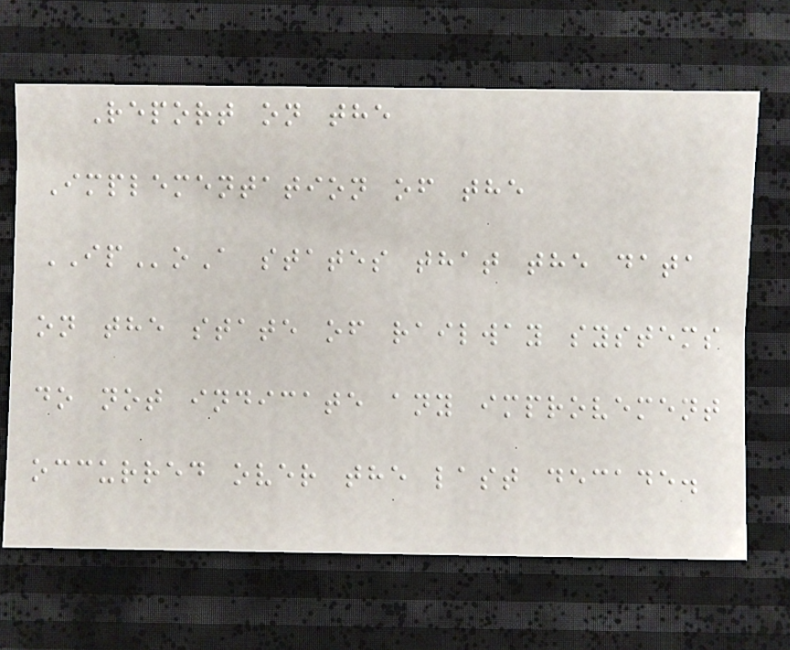Report on the
Implementation of the
IPoA states that the data
on the state of railway systems
do not indicate any improvement
occurred over the last decade.
